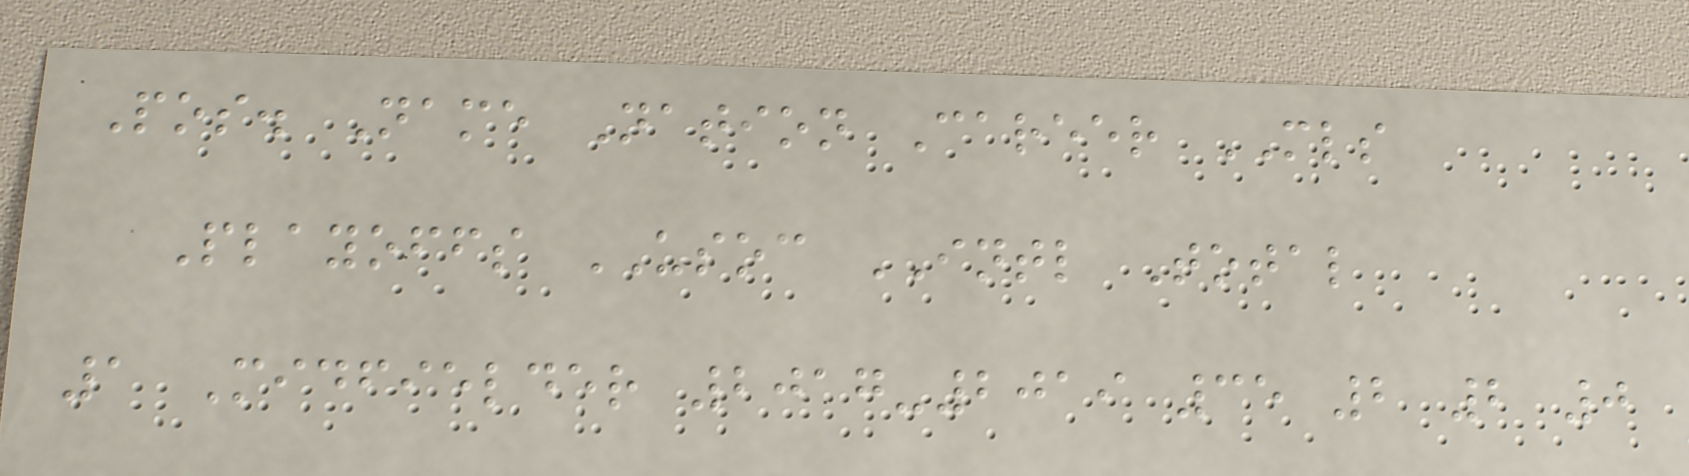Pos. Name Nation Career MLS
Playoffs USOC INTL Total
1 Midfielder 2017-2019 35 2 2 0
